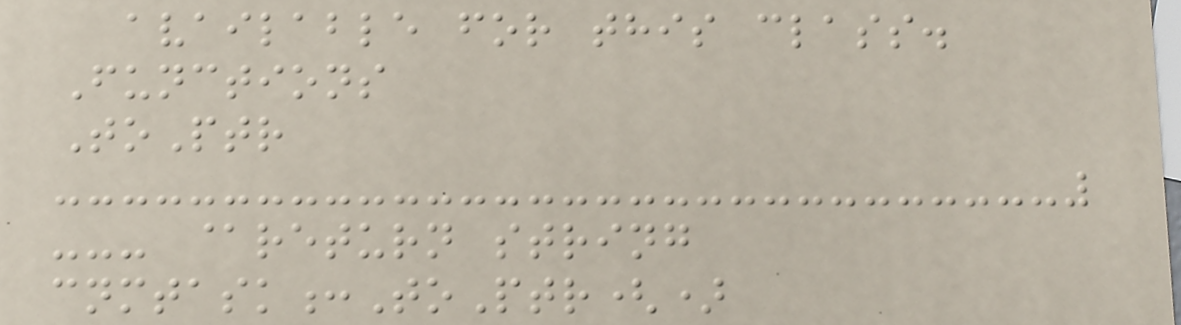available for this class.
Functions
ToPtr
--- @return string
cnmtask:ToPtr()
